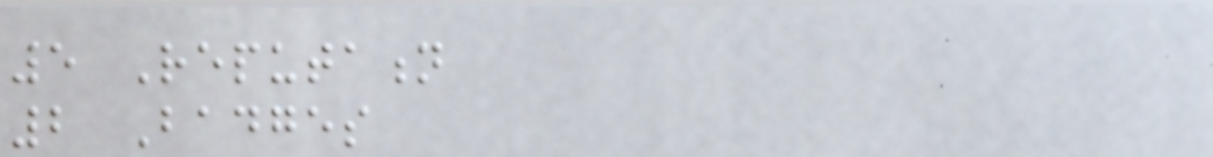5 Reputation
2 Badges
